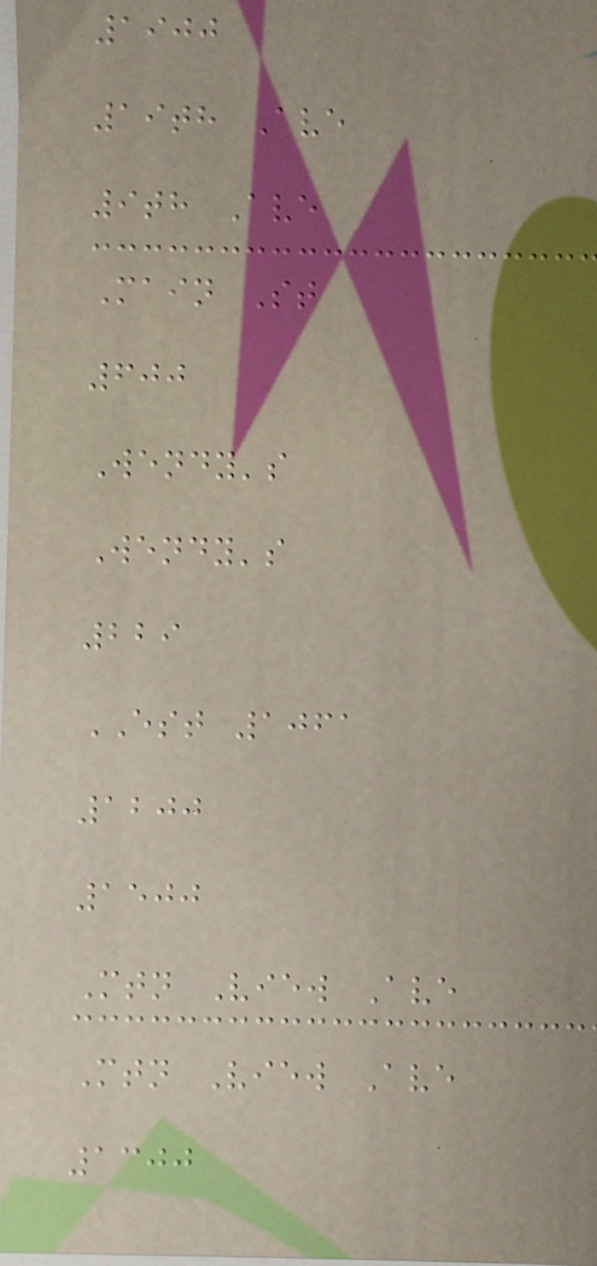1900
19th Ave
9th Ave
Main St
600
Wendy's
Wendy's
229
EST 1061
1200
1500
Mtn View Ave
Mtn View Ave
1300
